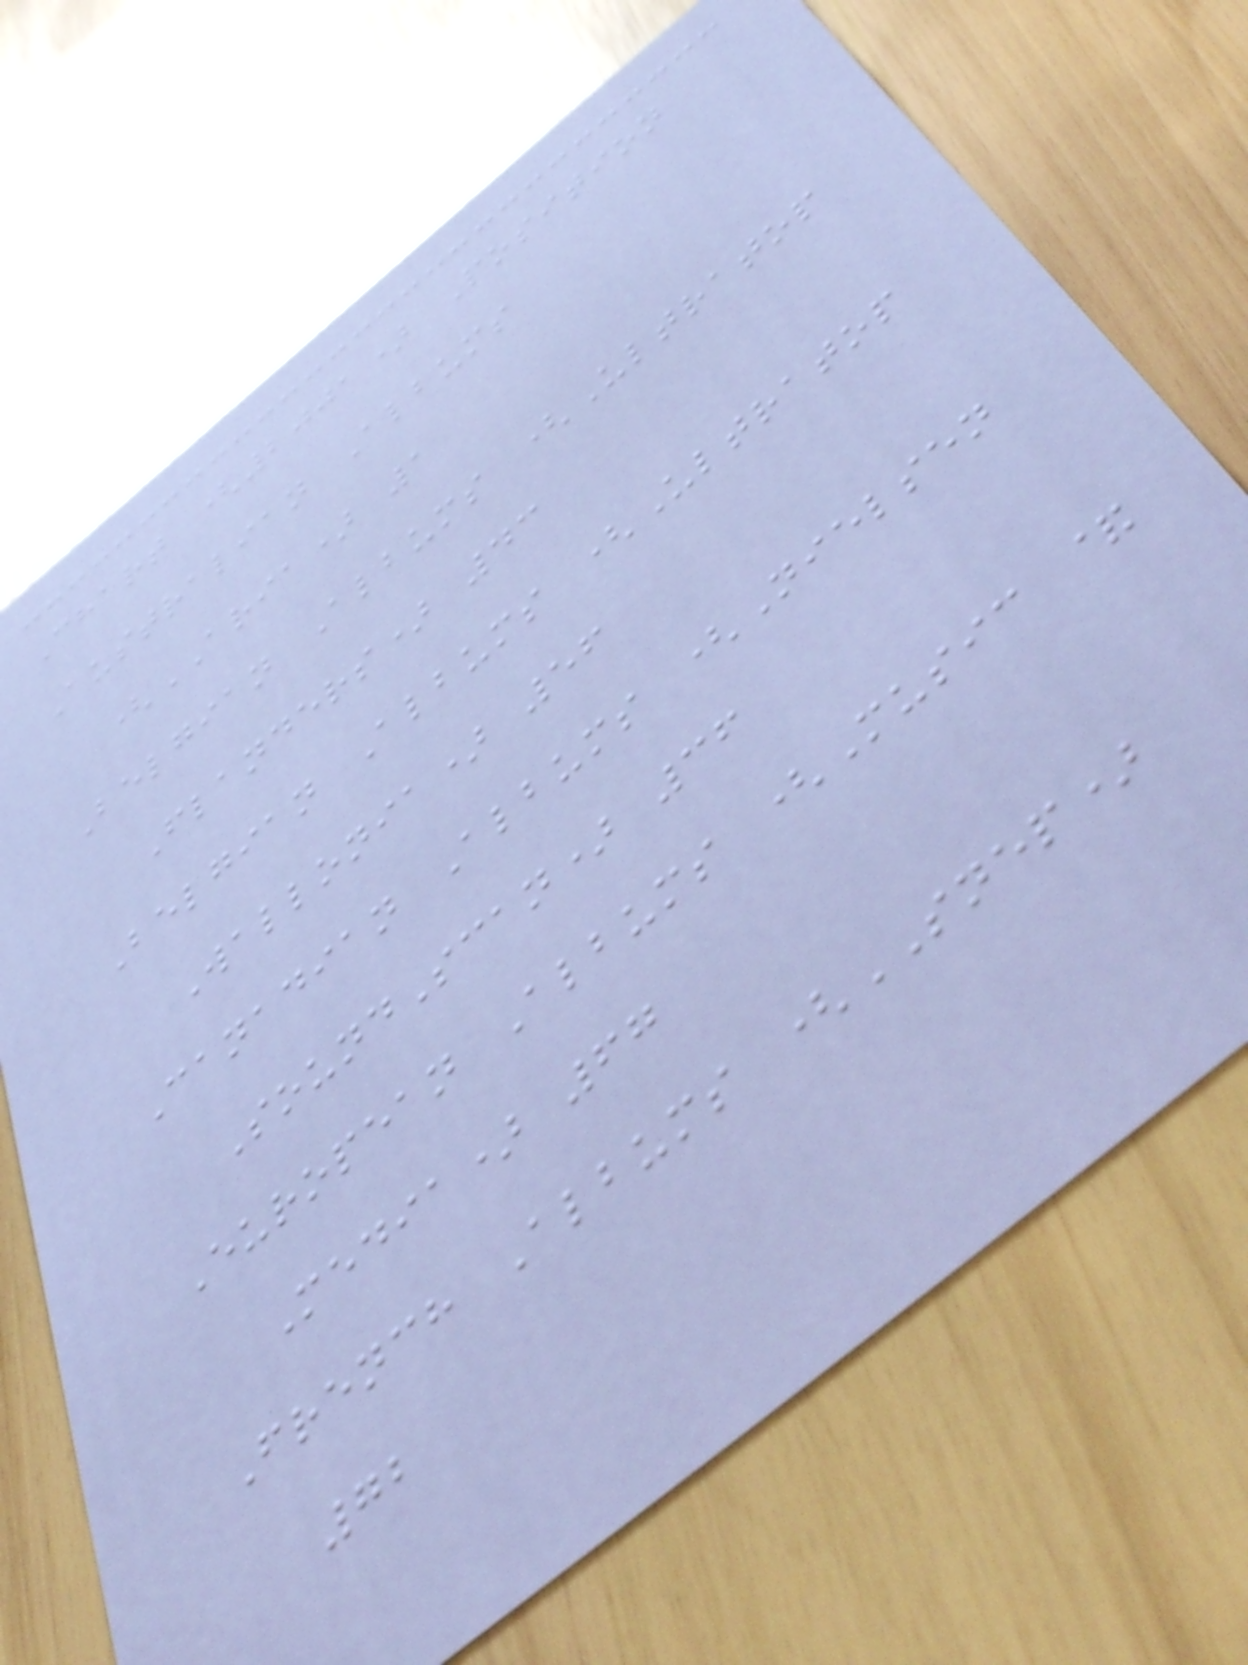Chart (2001) Position
Australian Albums
(ARIA) 1
Belgian Albums (Ultratop
Flanders) 43
Belgian Albums (Ultratop
Wallonia) 56
Canadian Albums (Nielsen
SoundScan) 36
European Albums (Music &
Media) 67
French Albums (SNEP)
72
